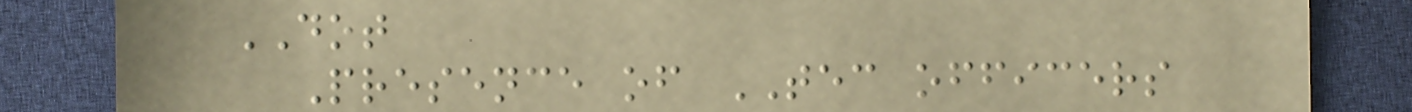DOT
Presence of TEC officers
